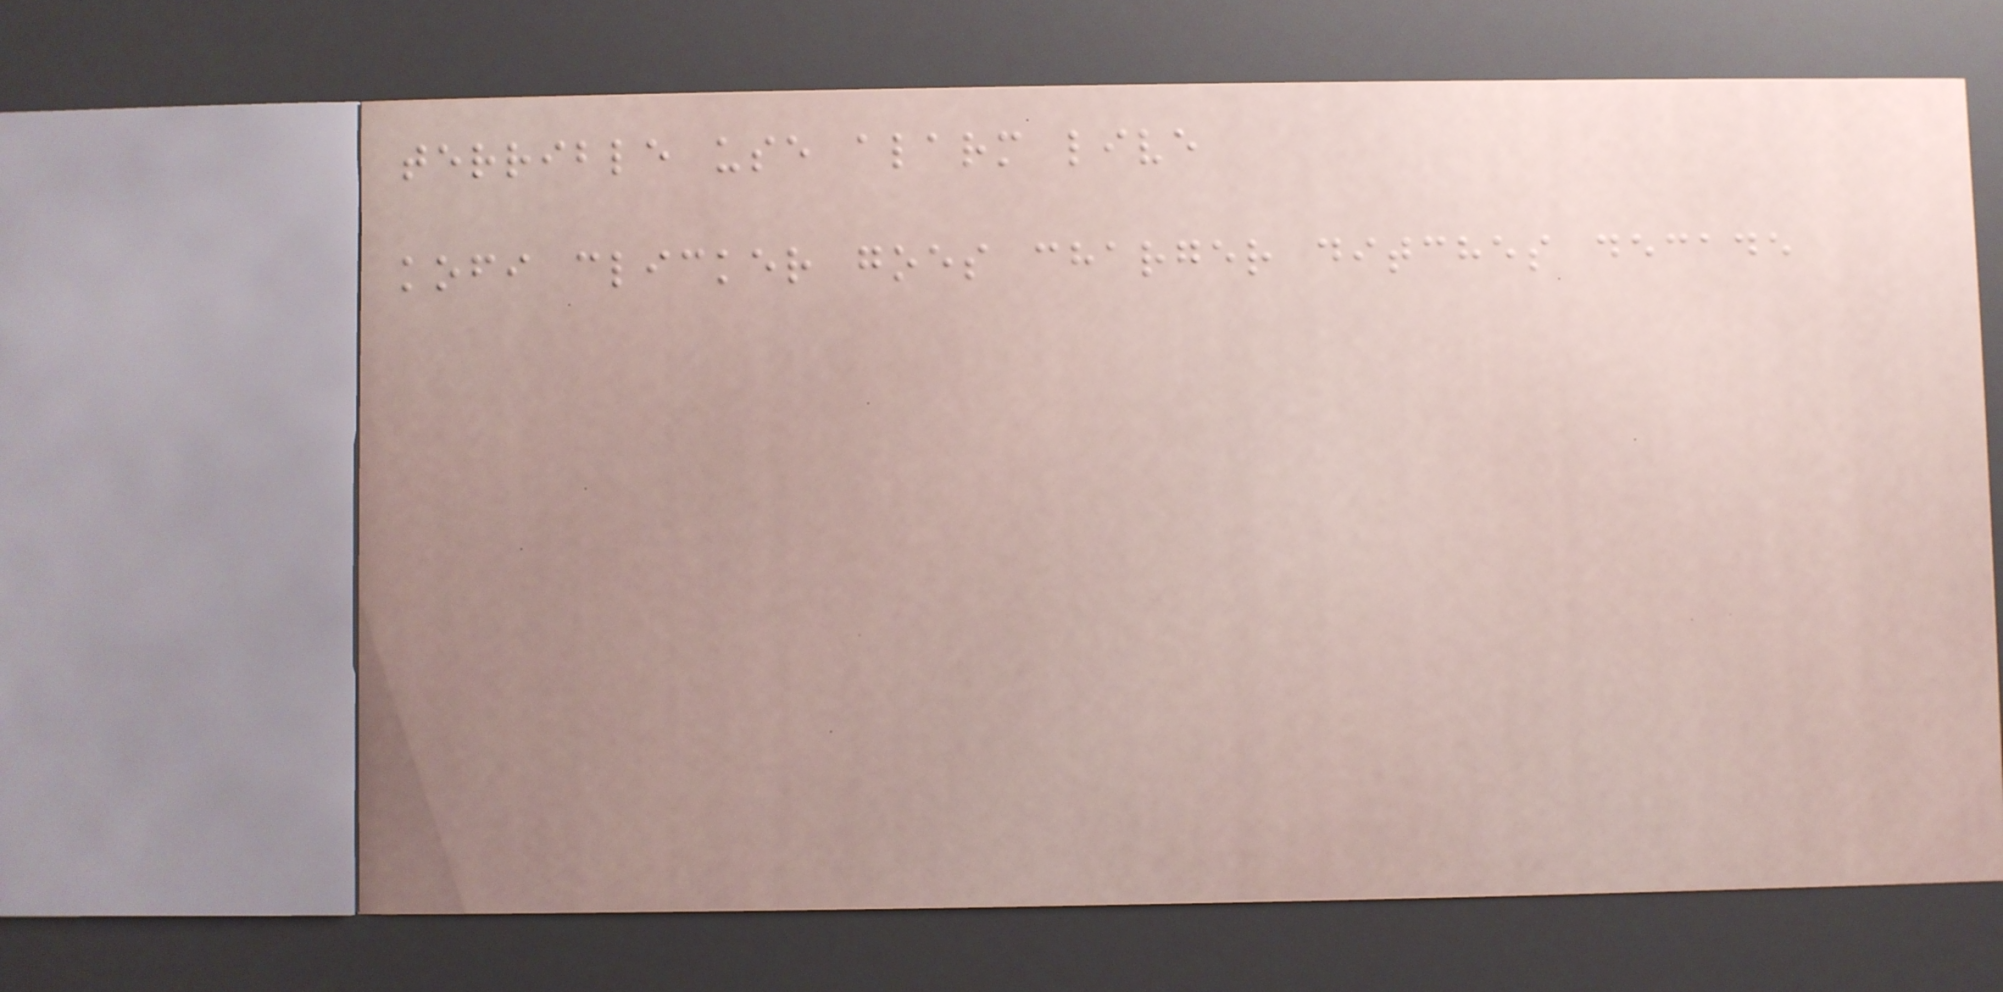terrible use alarm live
kofi clicker goes charger ditches decade
